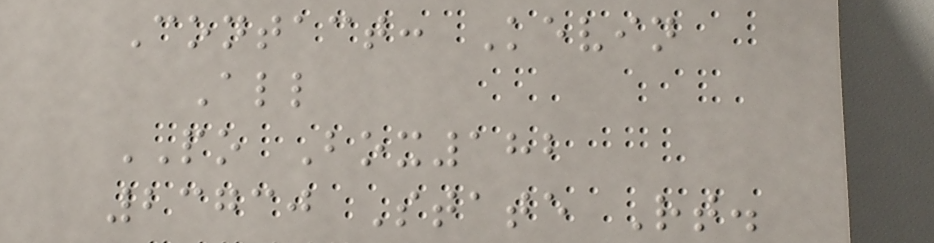Contact: Kevin
All
PO Box182
23730 State Rt.
